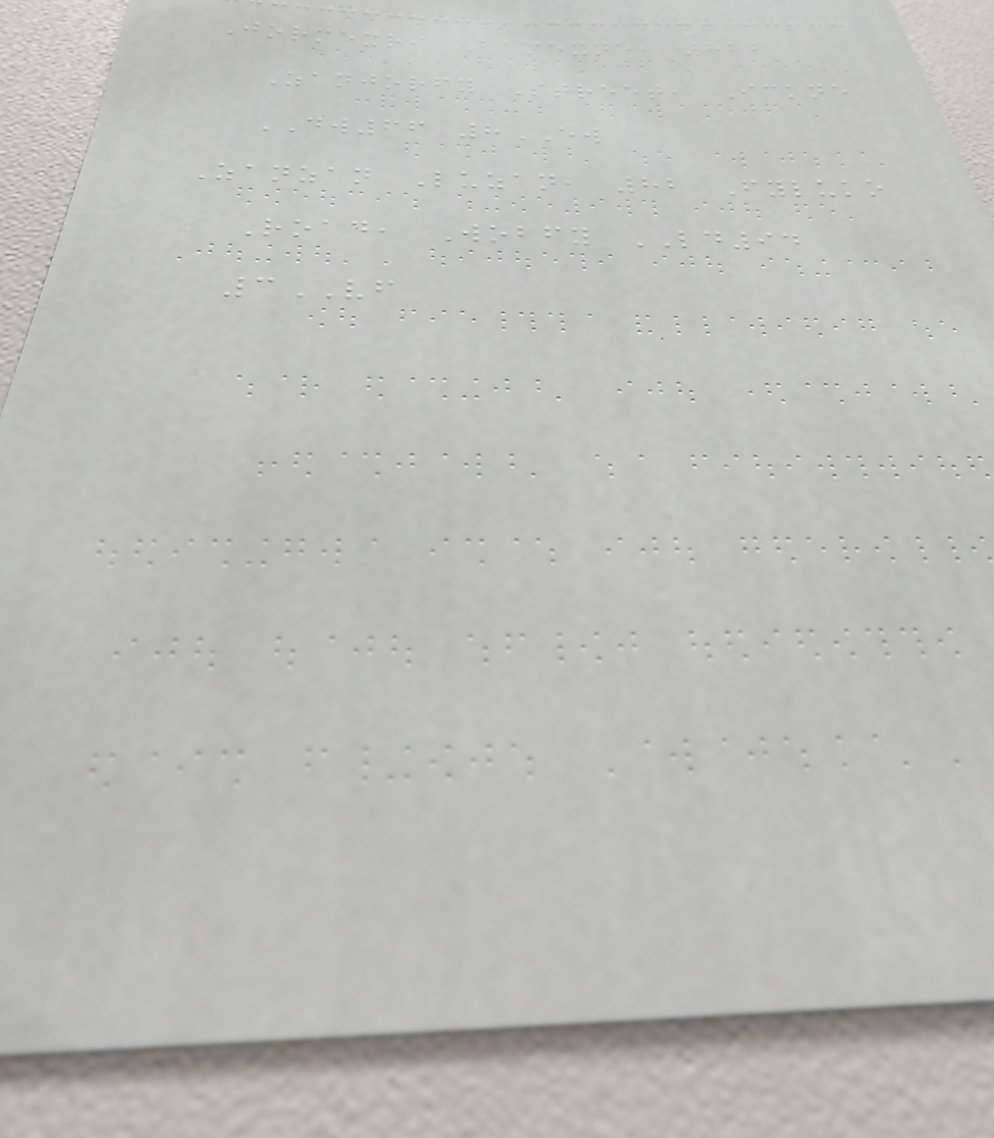Jormexri Bamexne, 822
Zanjorfy Street, Ickne
DW66 8EW
Zanzan Luzan, 82 Fyluko
Road, Wobfy LD94
3VF
